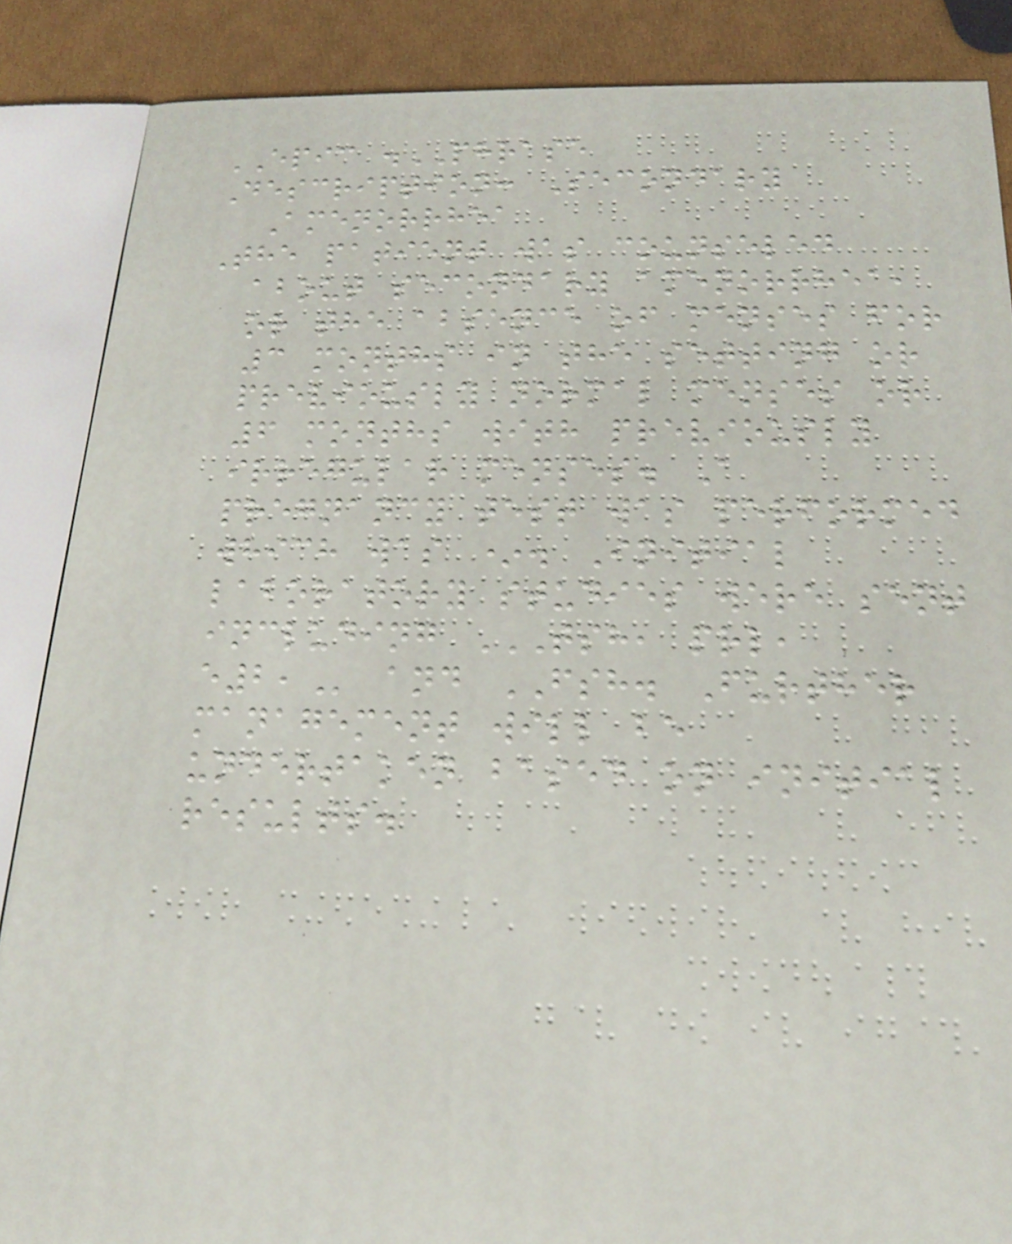EPIC .PHRASE
Description: Secondary
Amenorrhea
The patient was counseled
about secondary amenorrhea,
or the absence of menses for
3 months in the setting or
previously normal menses or
6 months with previously
irregular menses. A
pregnancy test was performed
which was *. Initial
laboratory studies were sent
including TSH, PRL,
E2, and FSH. Further
management will be
undertaken based on initial
results.
